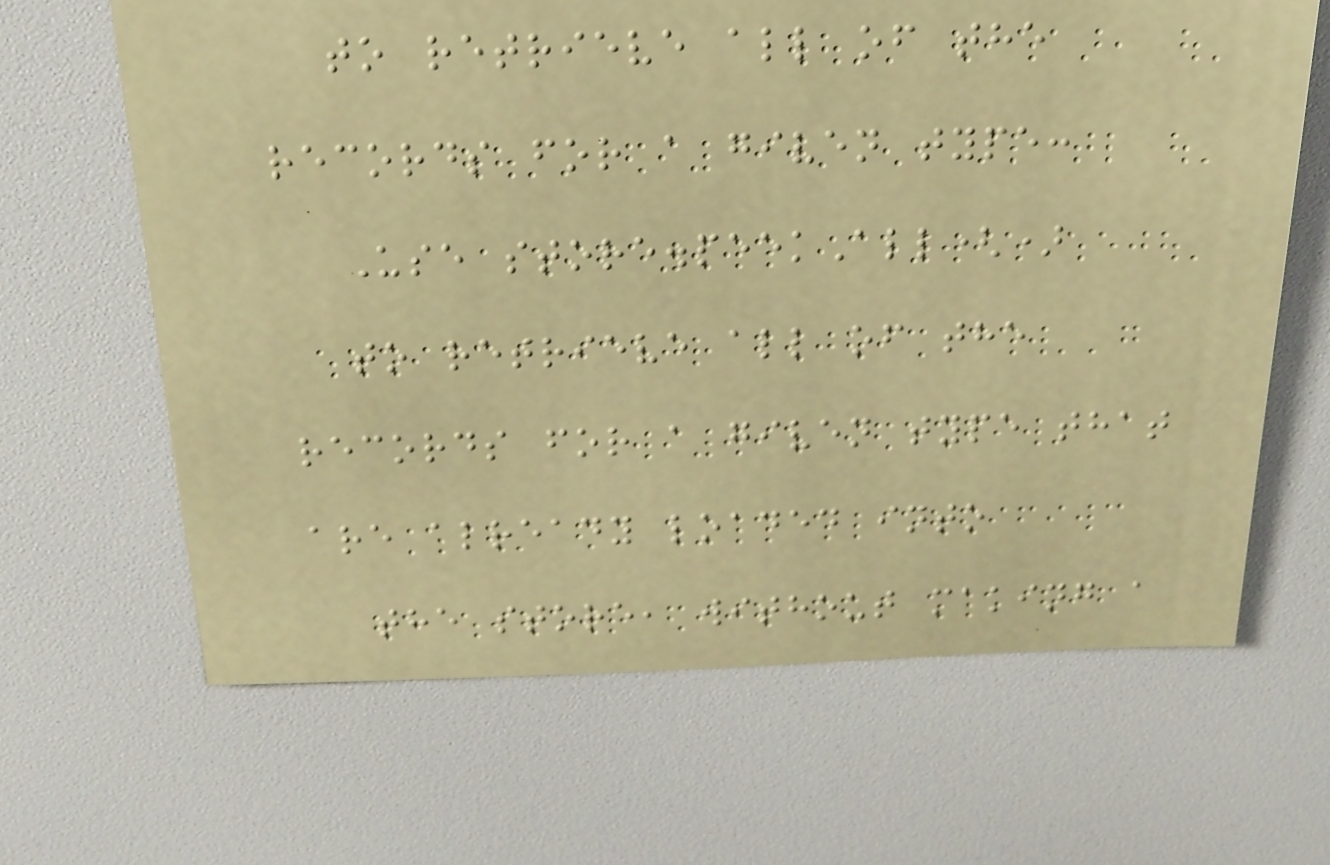to retrieve all of the
records for a given type:
Use store.peekAll()
to retrieve all of the
records for a given type that
are already loaded into
the store, without making a
